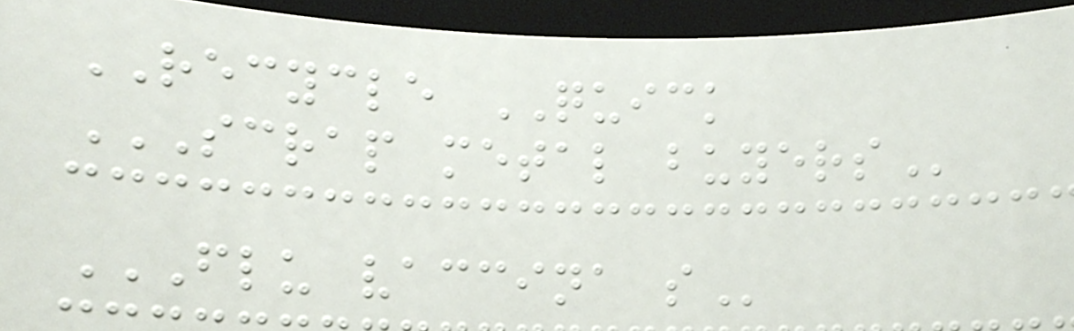RECYCLE QUICK
SCRAP METAL BUYERS
FLU VACCINA S
